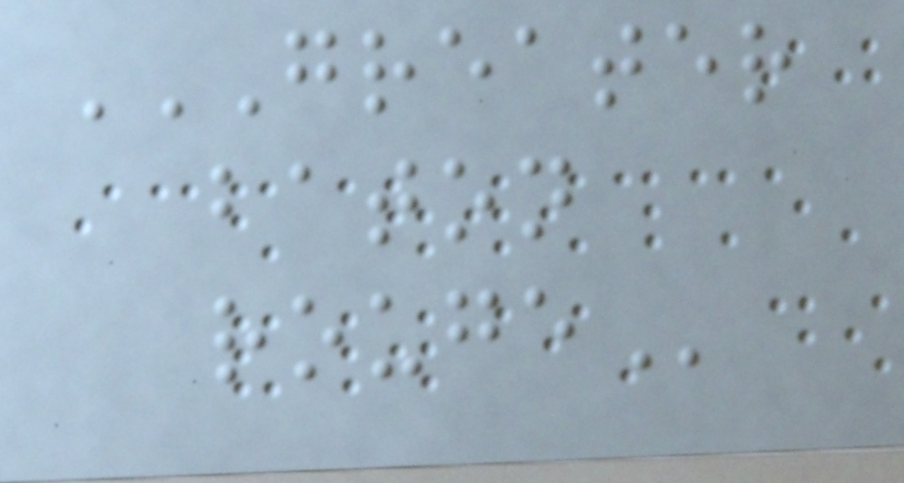GREATER
BATON
ROUGE
